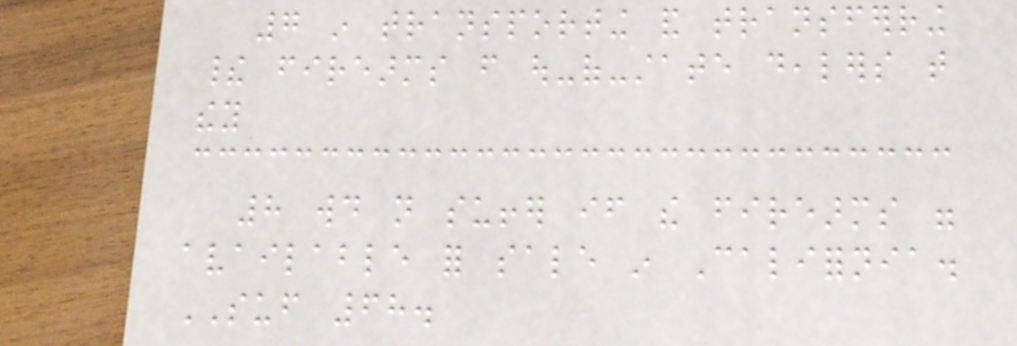7 in transporting and transferring
their firearms from out-of-state dealers that
they
8 would not suffer if the firearms were
available for sale in California.
SUF 68.
